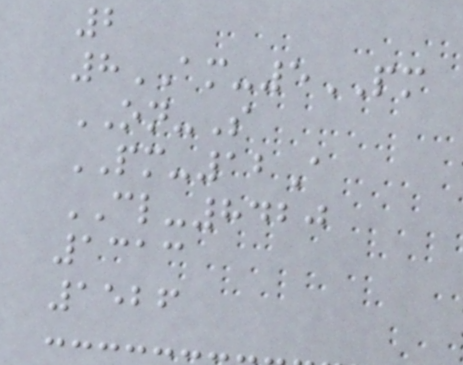2
8AM-5PM
ON-S
PM-12A
CL-8420
1313
1526
